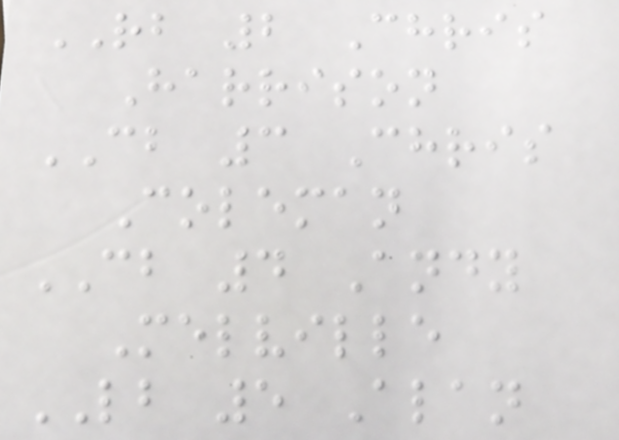RB 2 Chris
Harrison
CB 3 Chris
Coleman
CB 4 Andy
Melville
LB 5 Alan
